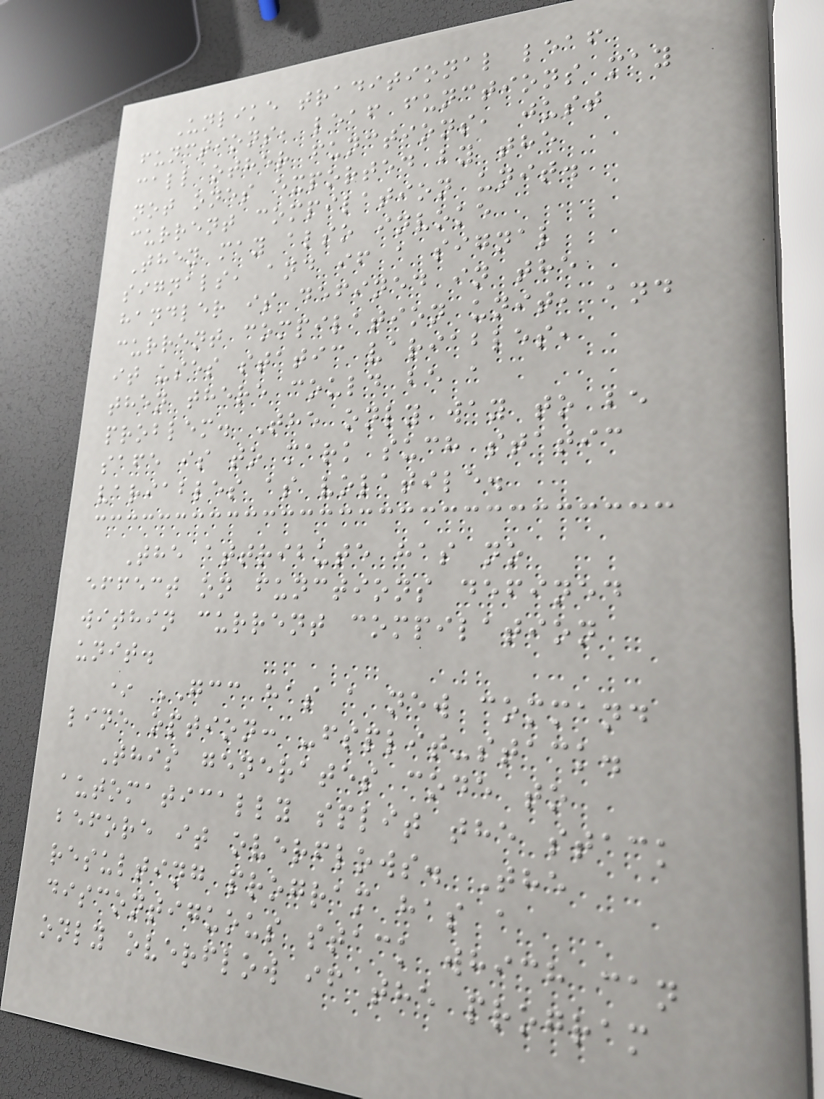Unlike traditional leaf
functions, leaf functions may
call other functions, just
not ones exported by the
current compilation unit.
They may also invoke
signals, and if a signal
handler is defined in the
current compilation unit, and
it uses static variables,
then there could be a
problem. The only way to be
safe is to mark such static
variables as volatile.
The attribute has no
effect on functions defined
within current compilation
unit.
* GCC has a new command
line option: -fsplit-stack.
This generates code to
automatically split the stack
before it overflows. The
resulting program has a
discontiguous stack which can
only overflow if the program
